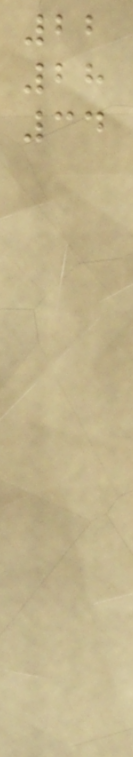22
28
34
